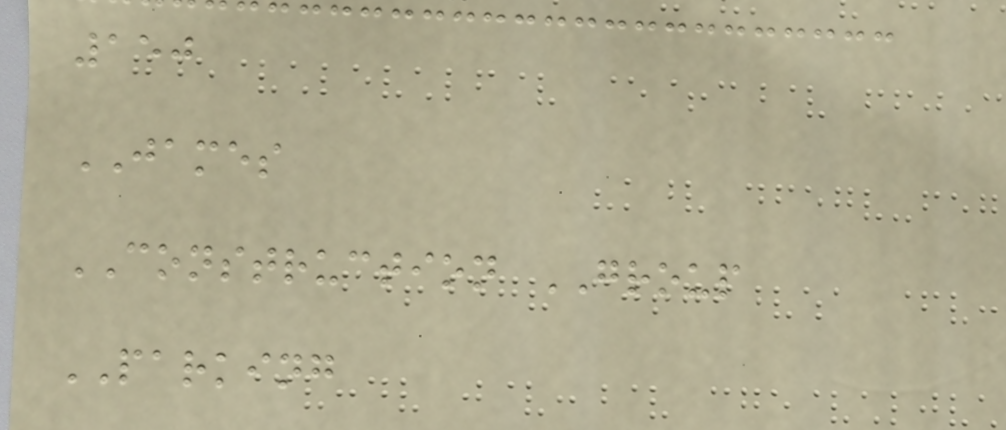150
JAMES
CONSTRUCTION GROUP
PARKING
